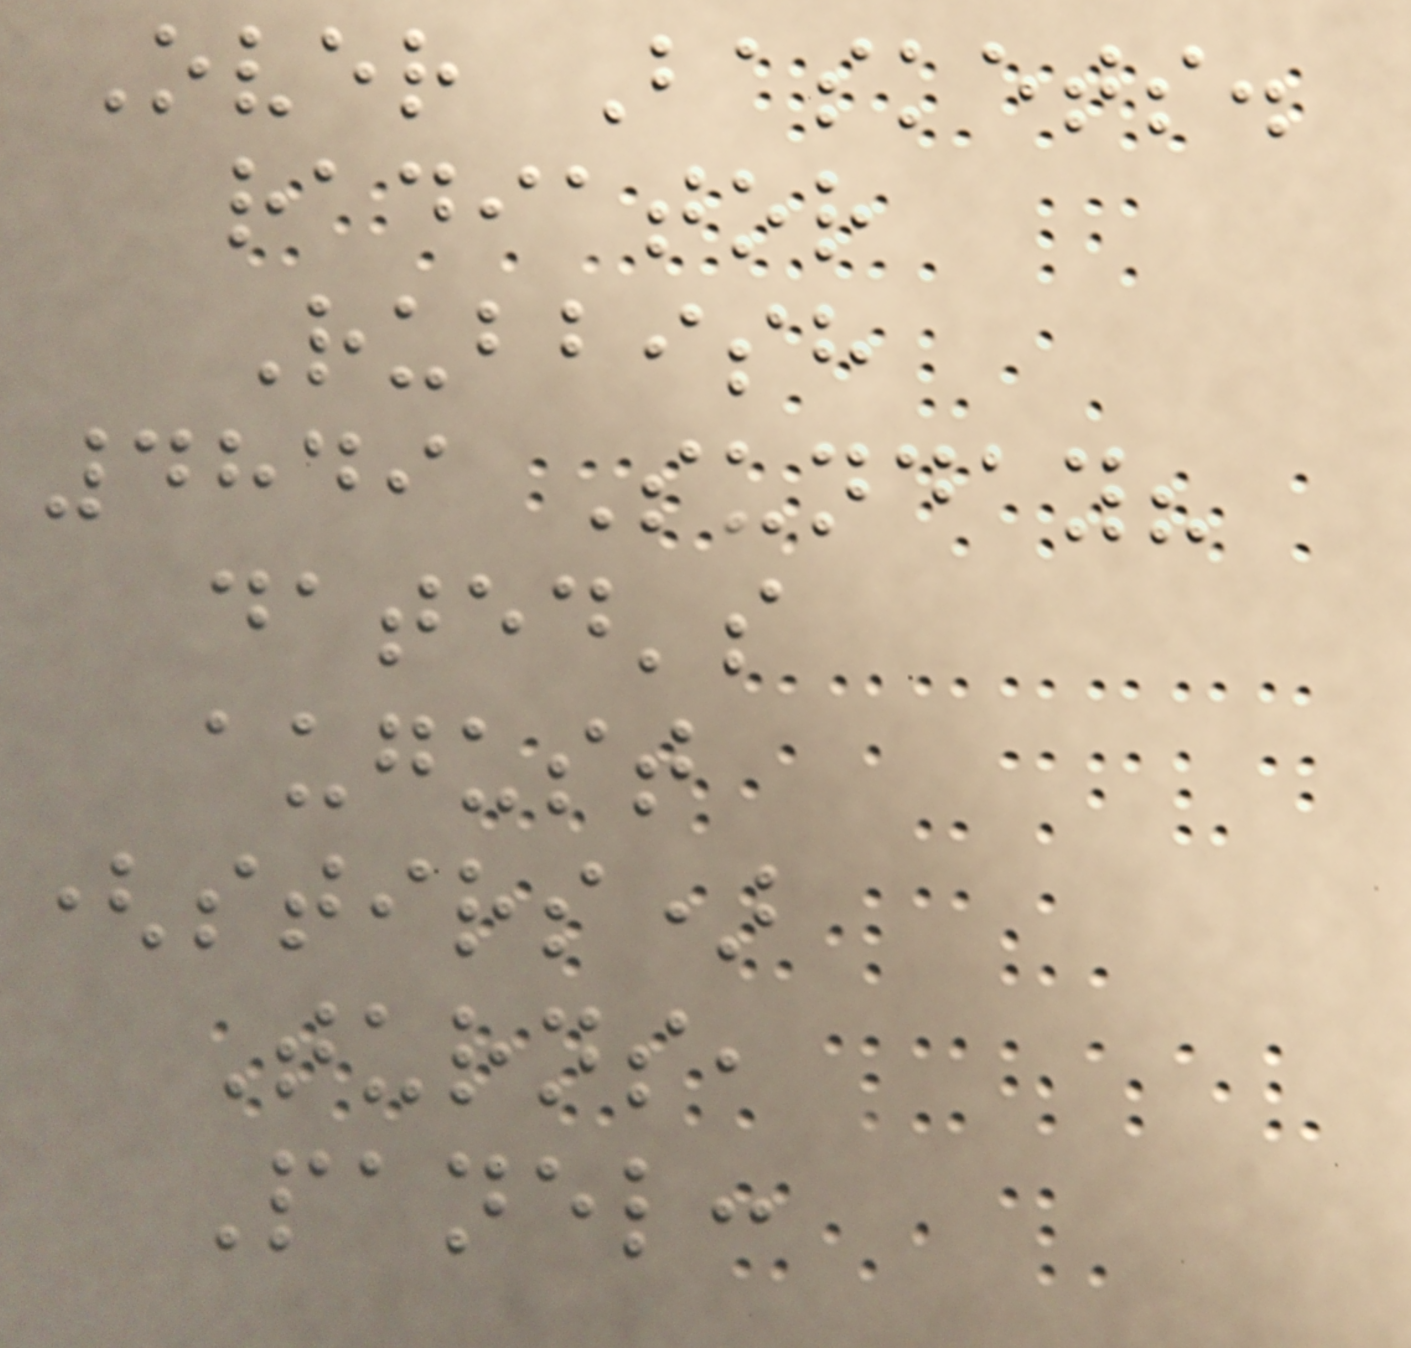Over Baskets.
radiator
Rubbish
4849 Sunday?
dated's
august
(stirs)
Turns,
Panel:
